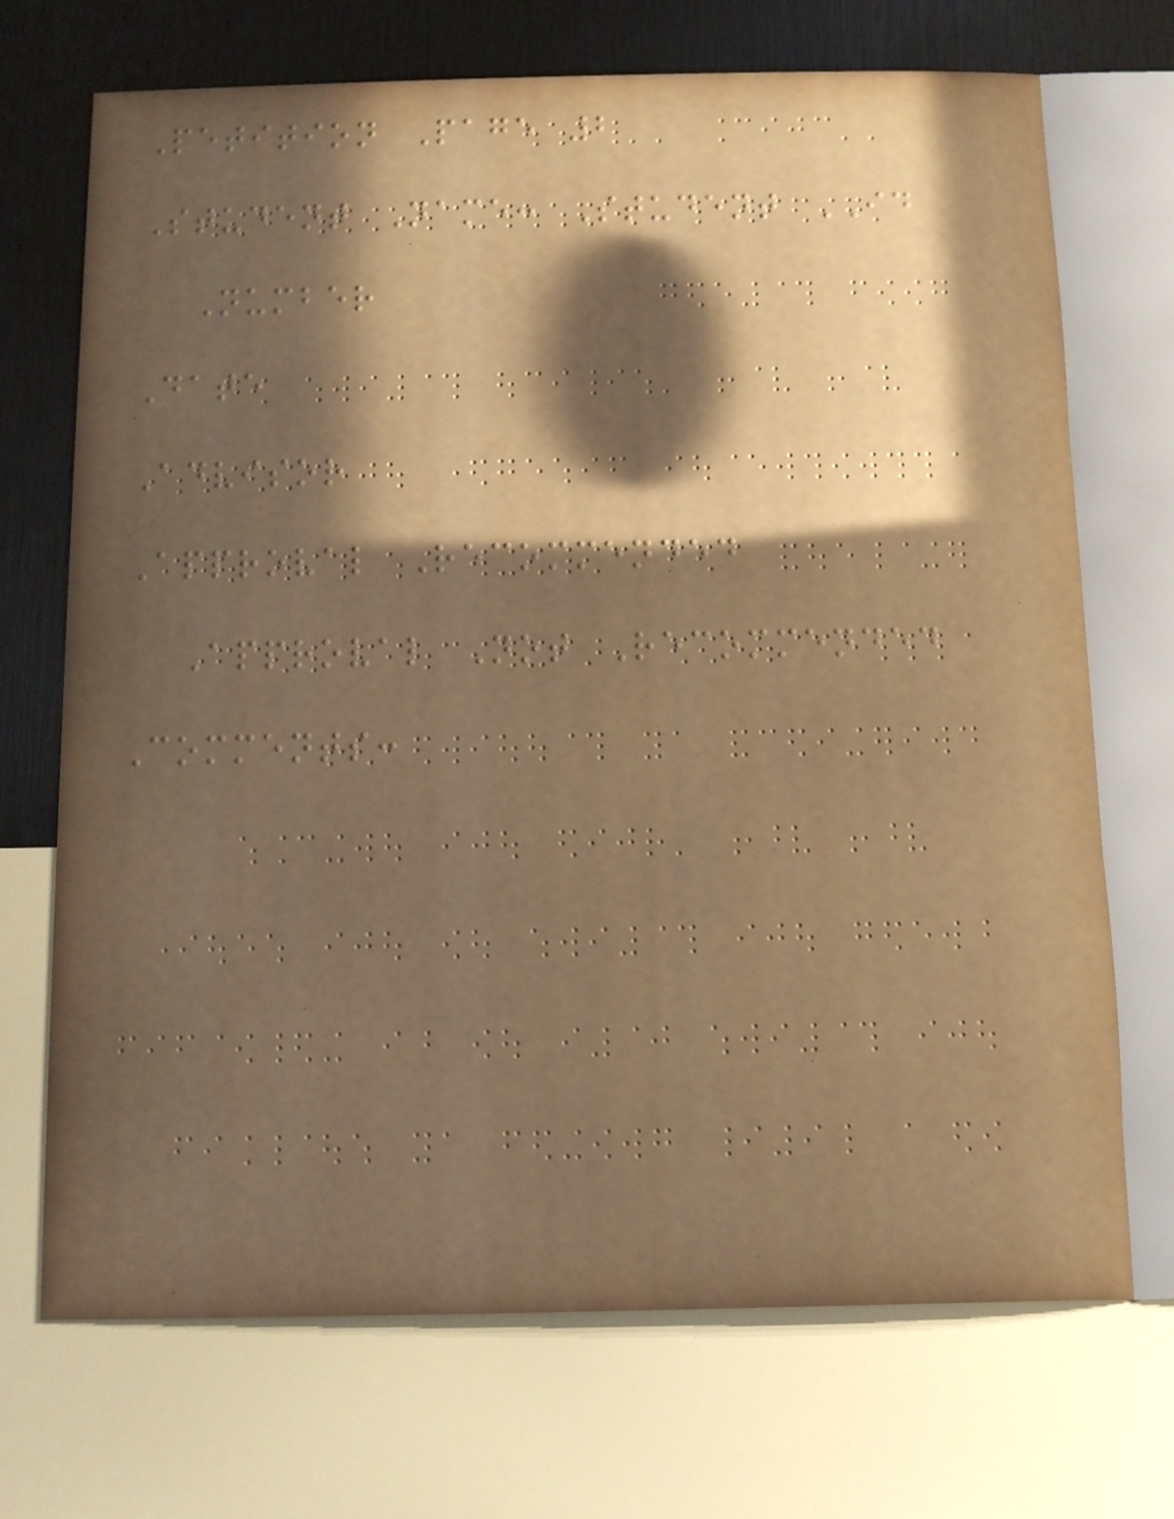Petition Page 2
Student Name: Student ID
Number
Date
Advisor
Approval Recommended
Approval Not Recommended
Comments:
